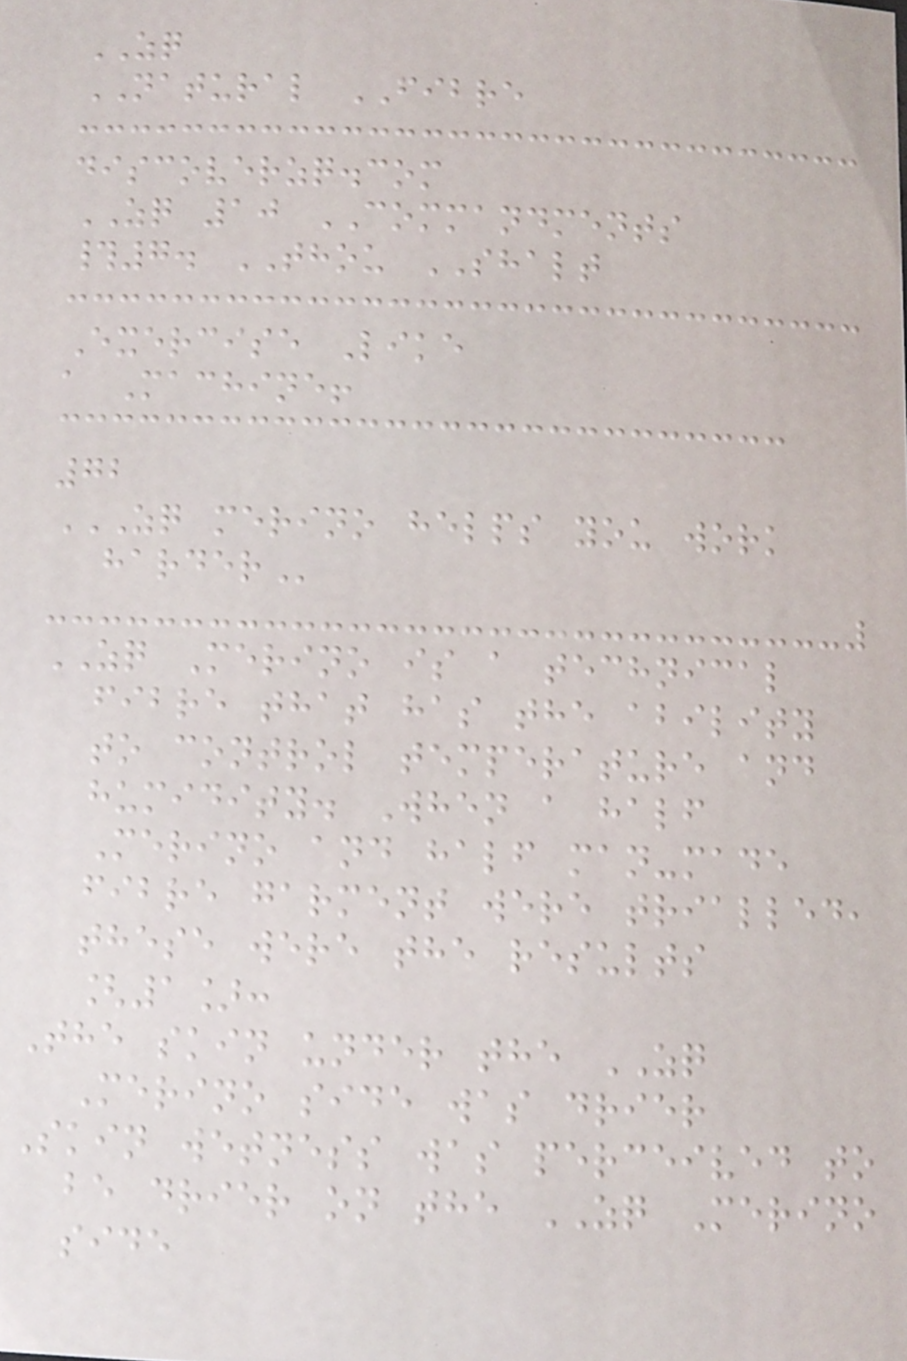ZQ
NATURAL FIBRE
discoverzq.com
ZQ 10 COMMANDMENTS
#7. THOU SHALT
Exercise Like
a Machine!
72
ZQ MERINO HELPS YOU WORK
HARDER
ZQ Merino is a technical
fibre that has the ability
to control temperature and
humidity. When a half
Merino and half man-made
fibre garment were trialled,
these were the results
[1]:
The skin under the ZQ
Merino side was drier
Skin wetness was perceived to
be drier on the ZQ Merino
side
